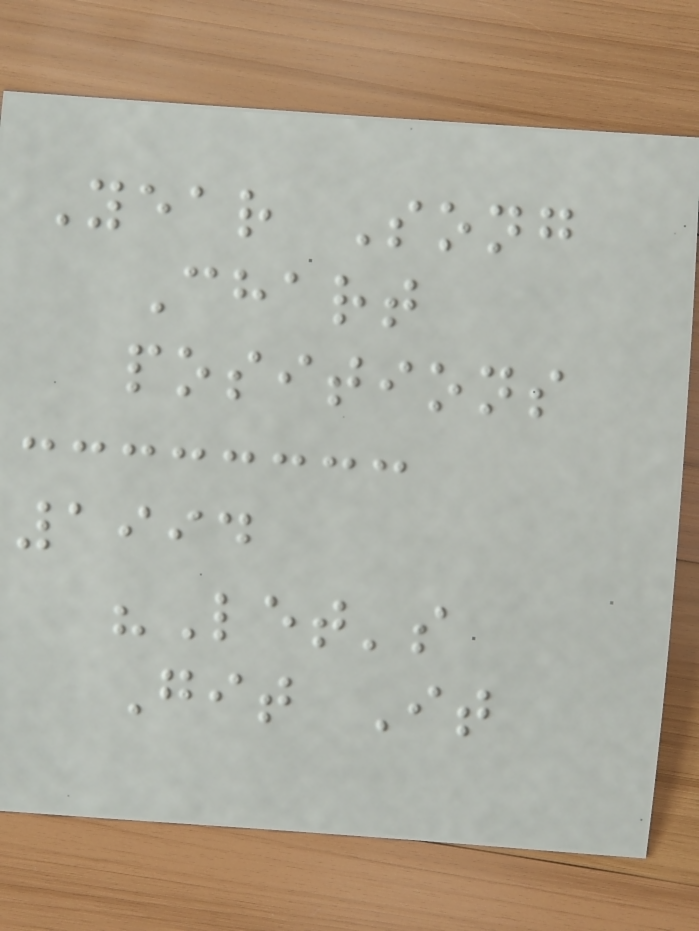Year Song
Chart
positions
1994
"Let's
Git It
